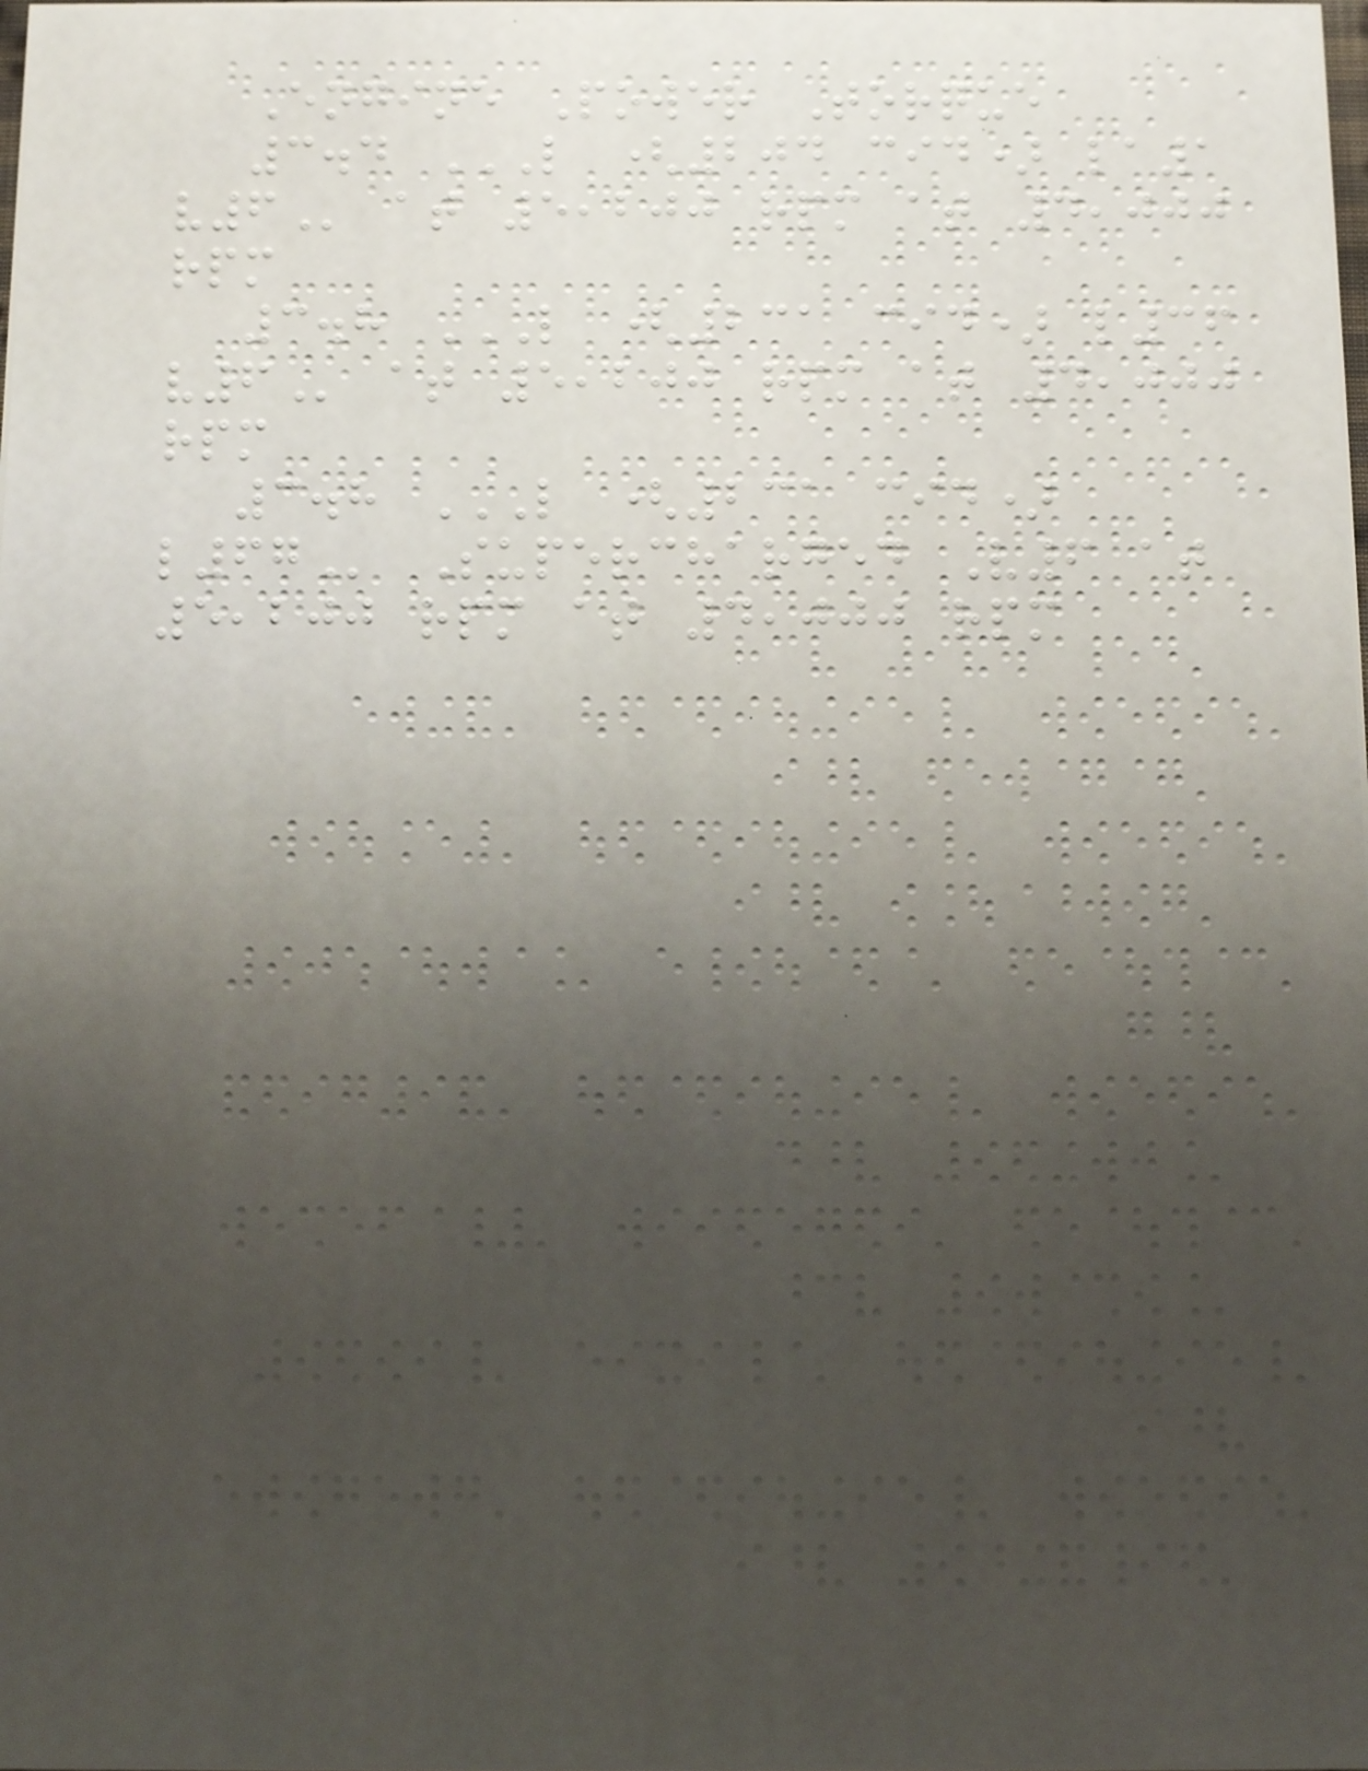Engine Power Torque
3.4 L (204 CID) LA1
V6 at 5,200 rpm at 4,000
rpm
3.8 L (231 CID) L36
V6 at 5,200 rpm at 4,000
rpm
3.8 L (231 CID)
L67 Supercharged V6 at
5,200 rpm at 4,000 rpm
